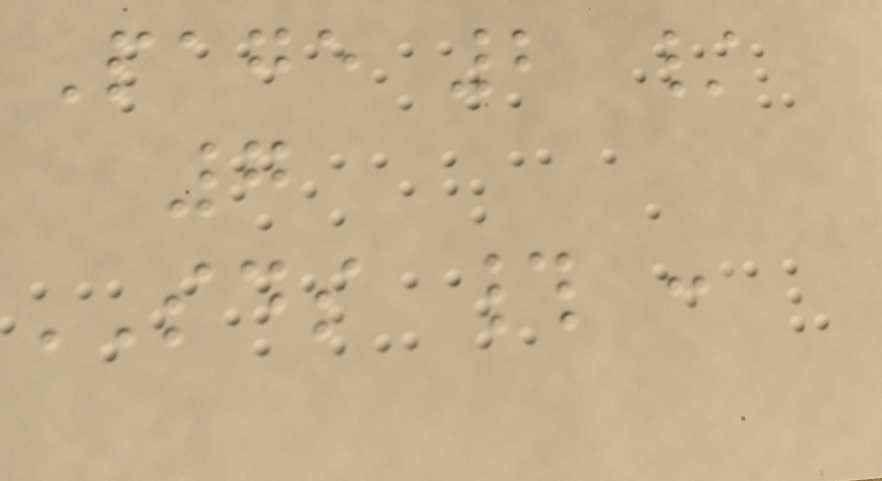Page 2 /
7
SDS # :
